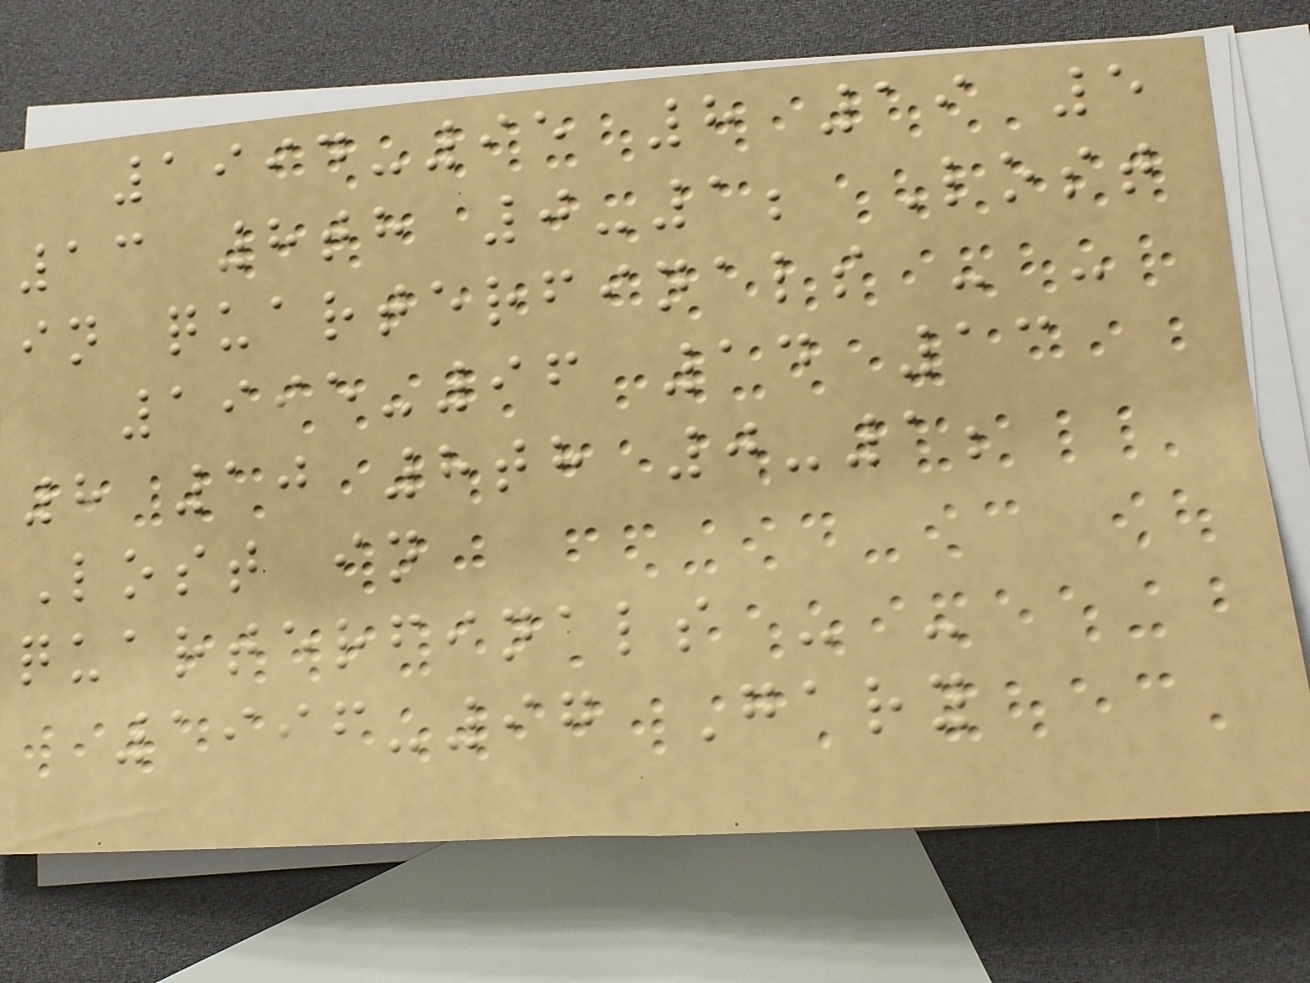1994-95 8 19 5
13 8th 0-1; Lost
in quarterfinals - -
1995-96 14 13
8 10 8th 0-1;
Lost in
quarterfinals - -
1996-97 Gary
